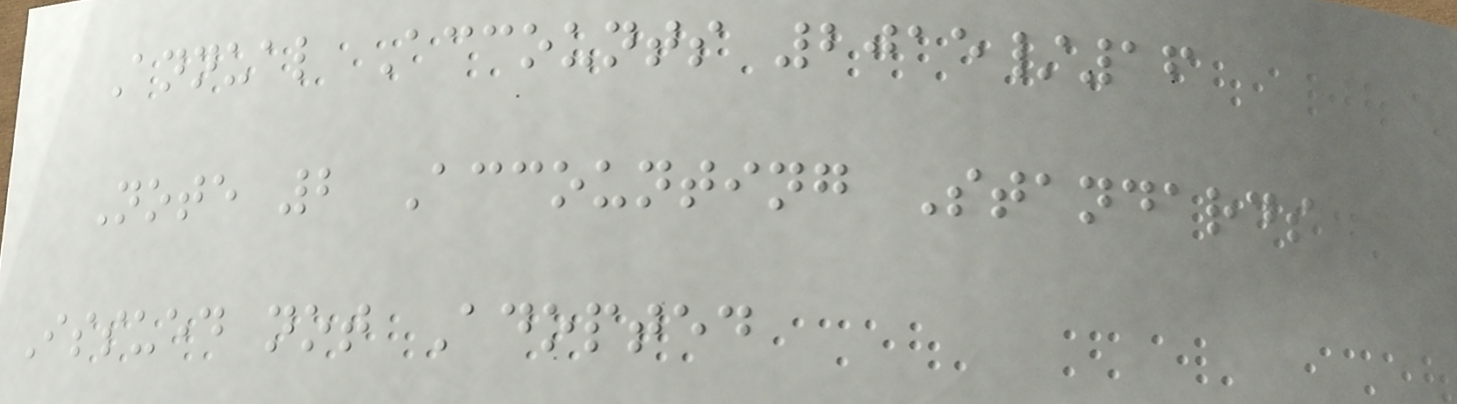Annual Accounts 2015/16
Note 2 Accounting Standards
Issued not Adopted
